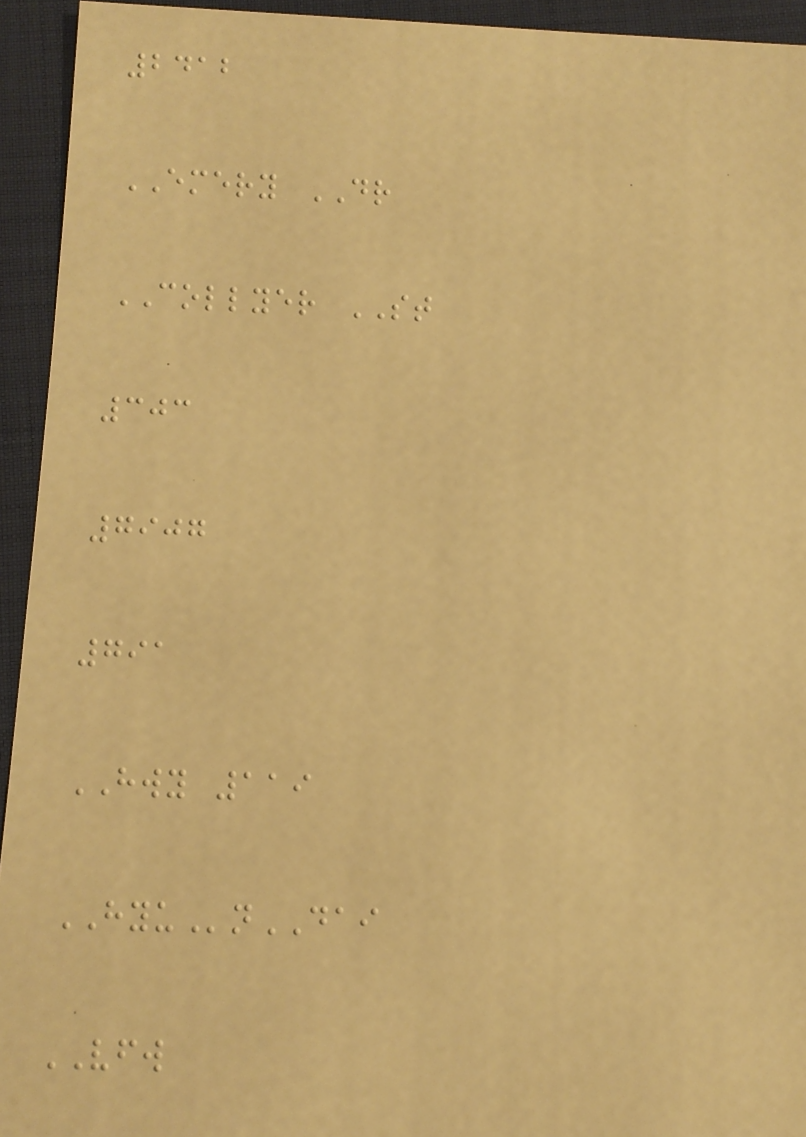2412
EMERY DR
COLLYER ST
303
7907
791
HWY 119
HYUnDAI
VFW
